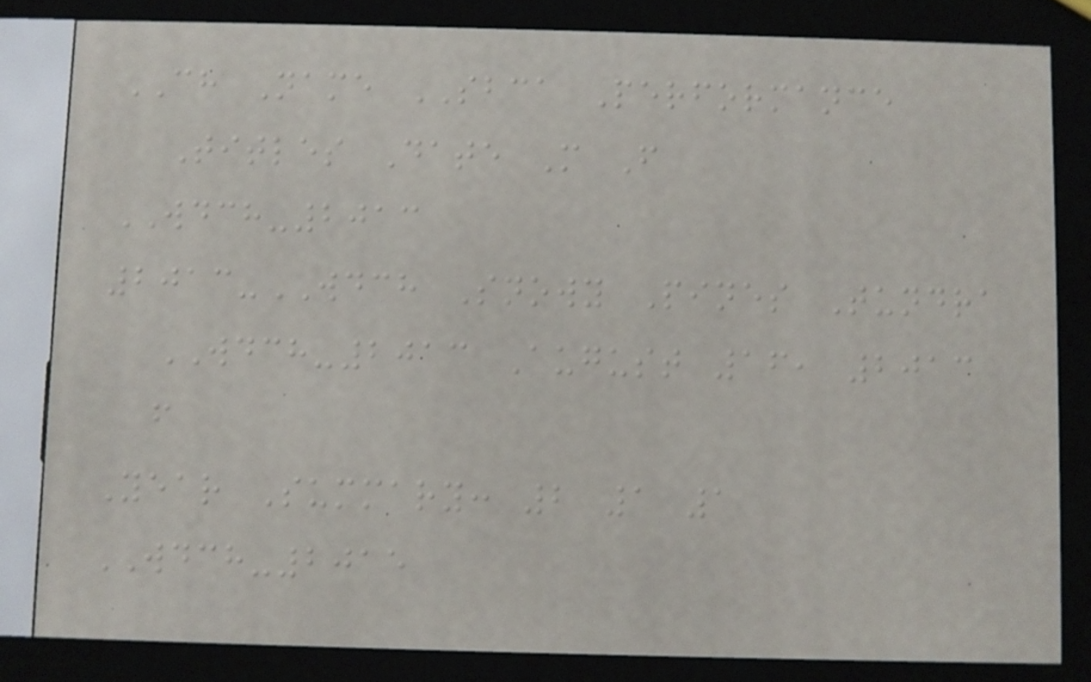CH Name SBCA Performance
Titles Date M F
WDCH-2013
2013-WDCH Snowy Pines Tundra
WDCH-2013 August 16, 2013
f
Year Summary: 2 1 1
WDCH-2015
